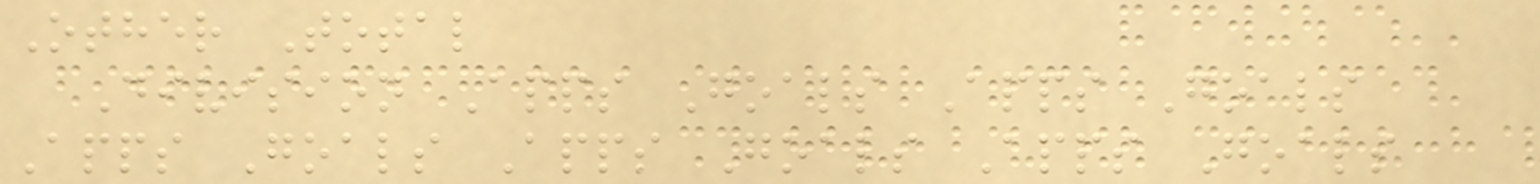Other Total
Division Apps Goals Apps Goals
Apps Goals Apps Goals Apps Goals
